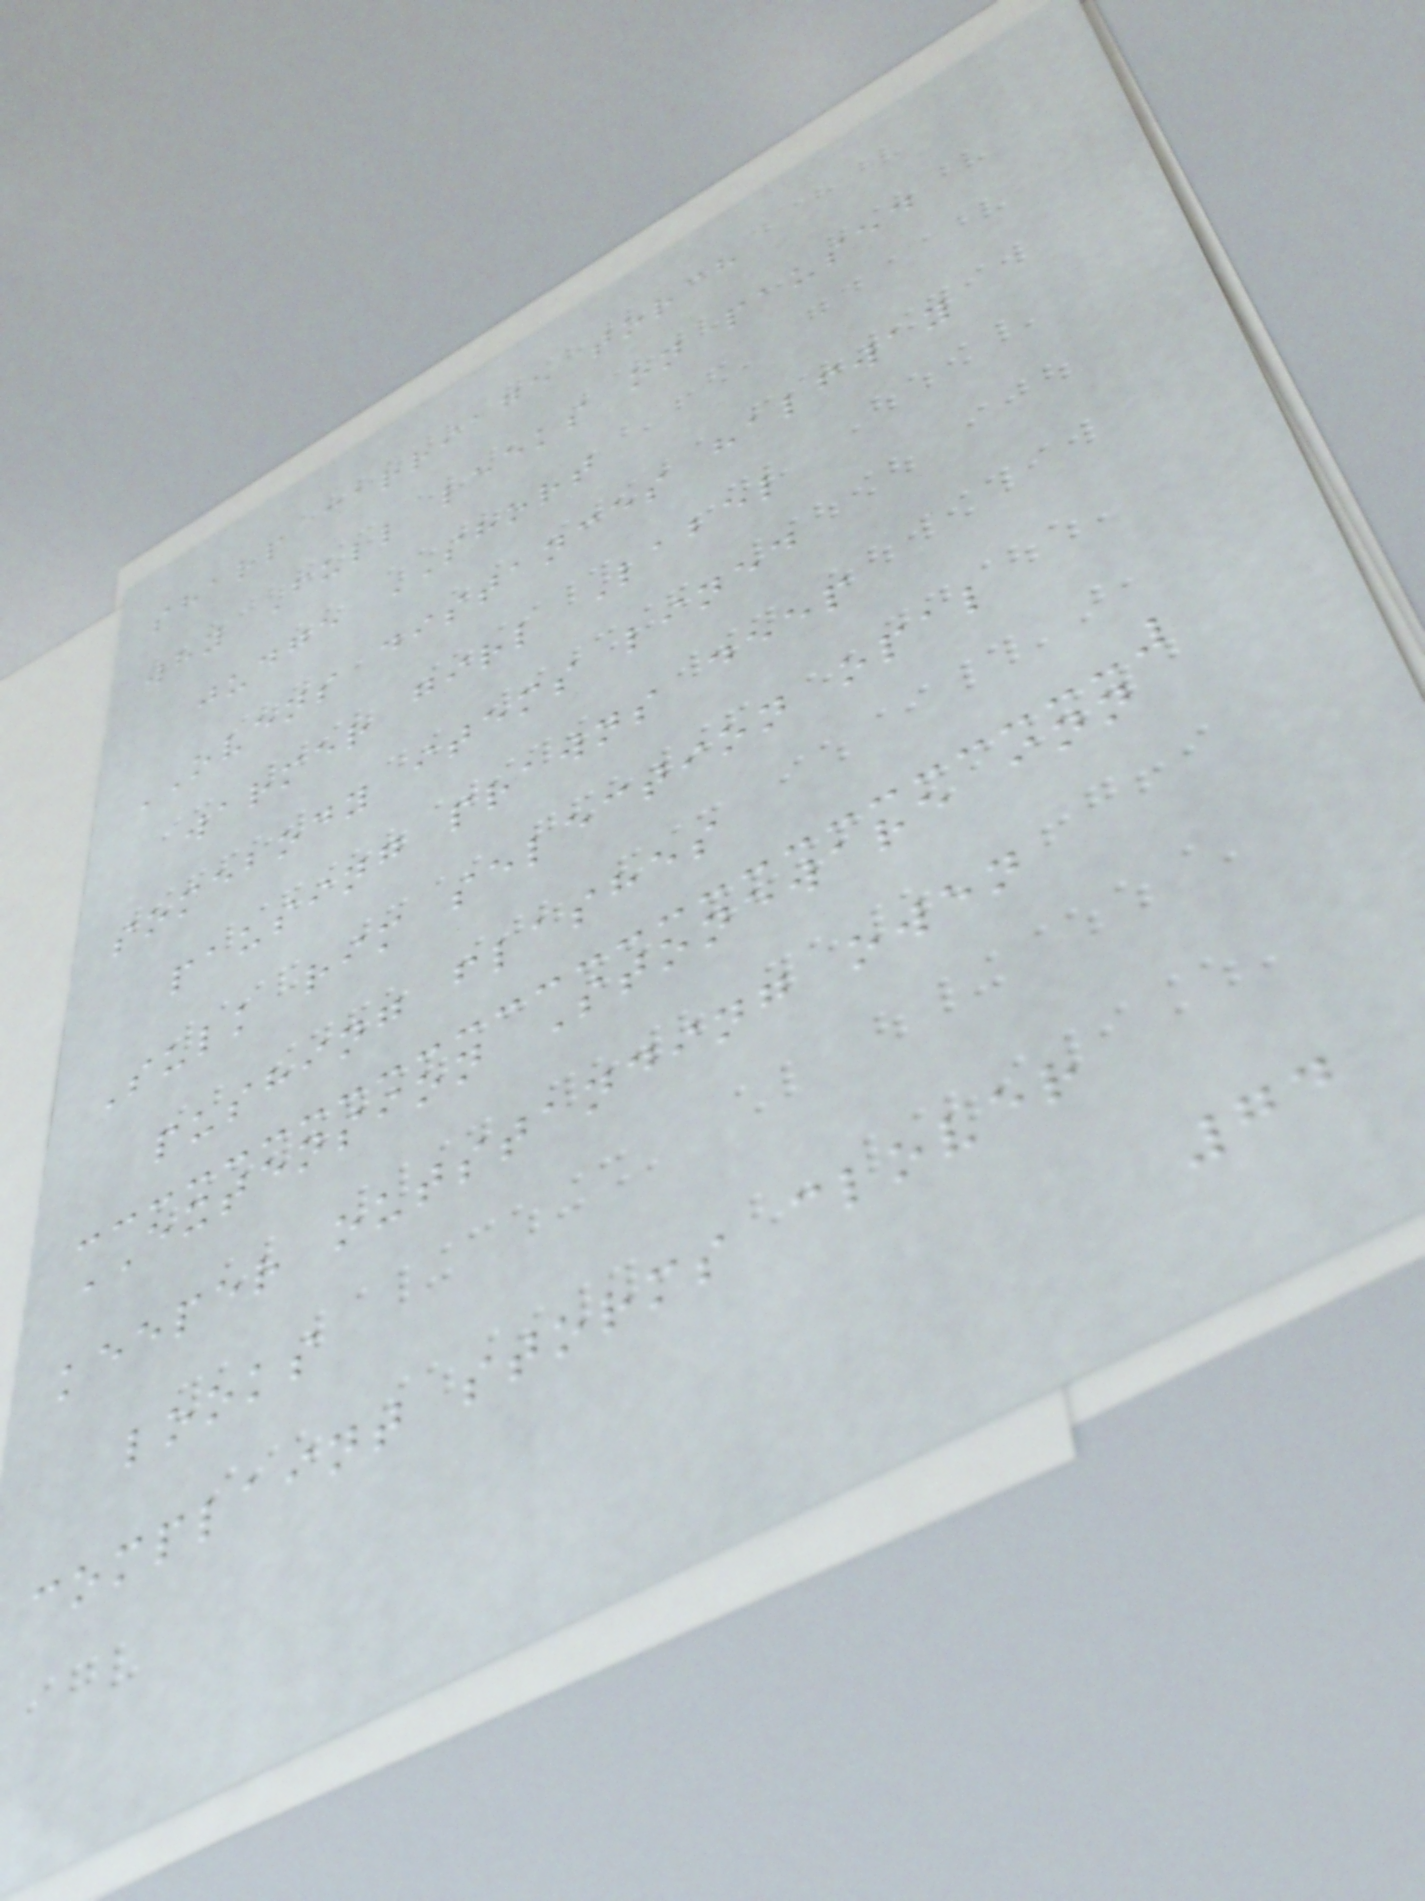sharp carriage torch
why Full leeks on paused
judge SHORT
OVENS distances halfway
warmer girl Label
somebody items lined
pausing prawns deep
Sulk rim selection opal
pushing flashes
EXTENSION Stoneware inn
keeper outstanding owen
looks
complaint storms clover
74
